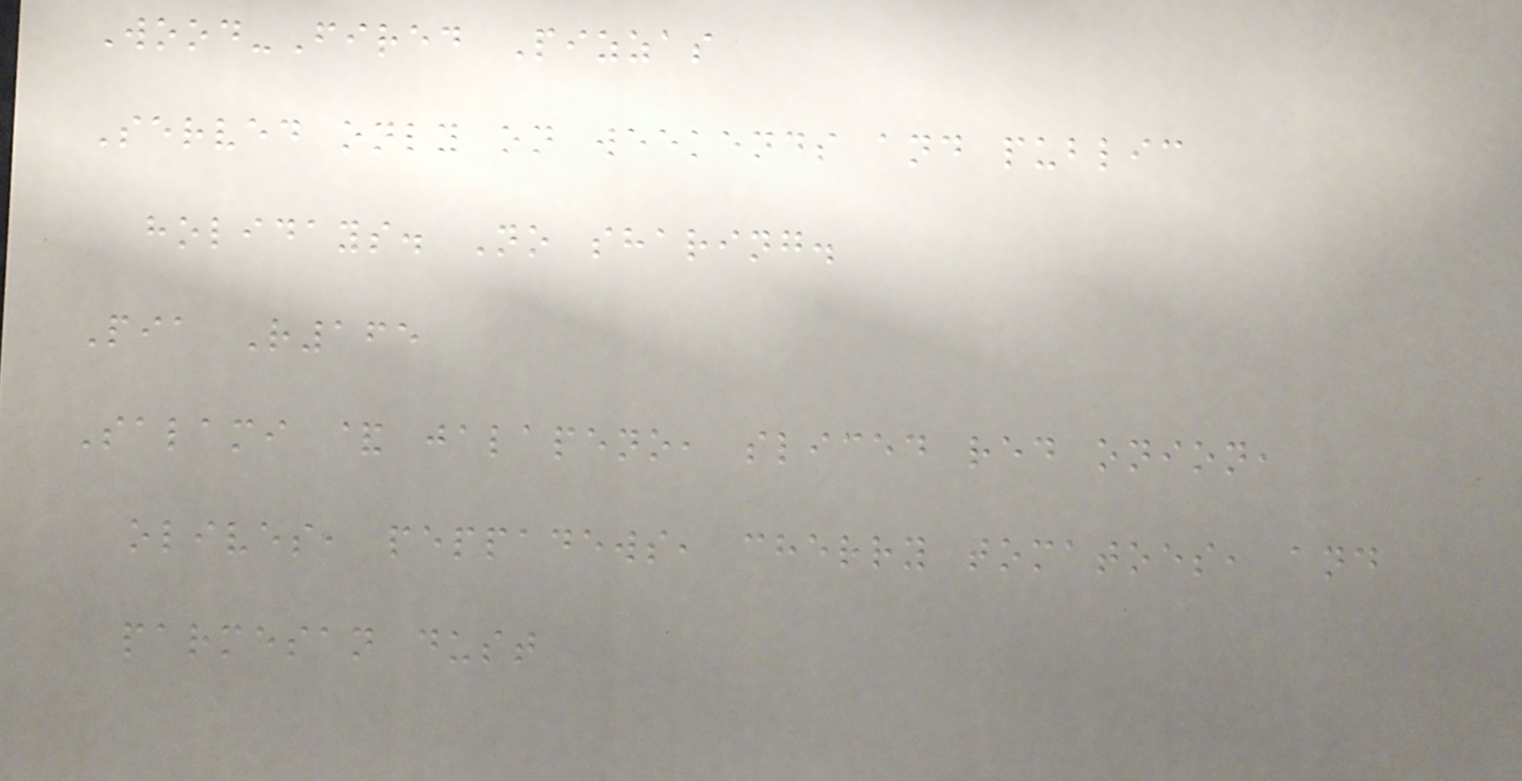Wood-Fired Pizzas
Served only on weekends and public
holidays. No sharing.
Pia R165
Salami & jalapeno, sliced red onion,
olives, peppadews, cherry tomatoes, and
parmesan dust
